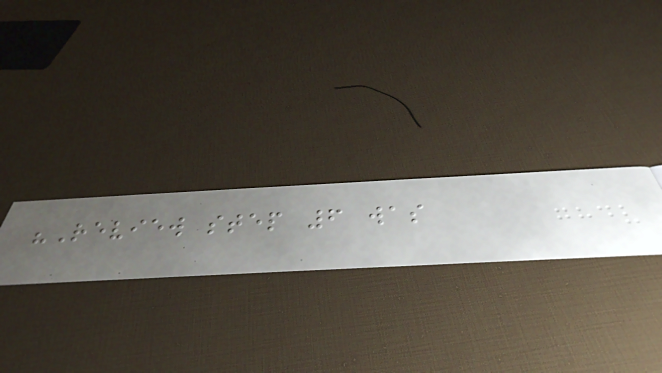"Review step 6 was
